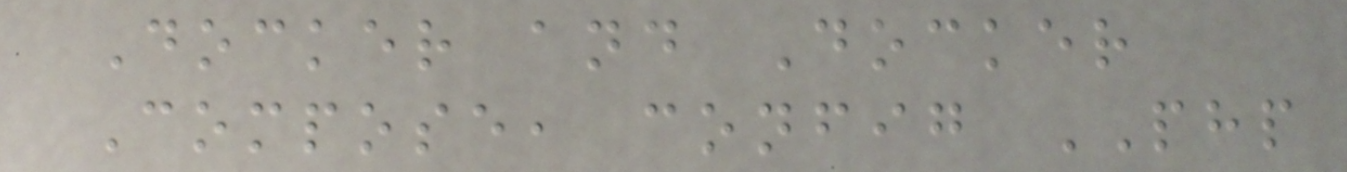Docker and Docker
Compose, config PHP
